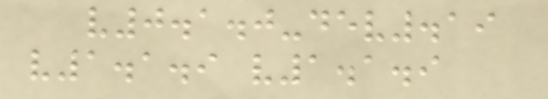v0.1.0-dev.19
v1.1.9 v1.1.9
